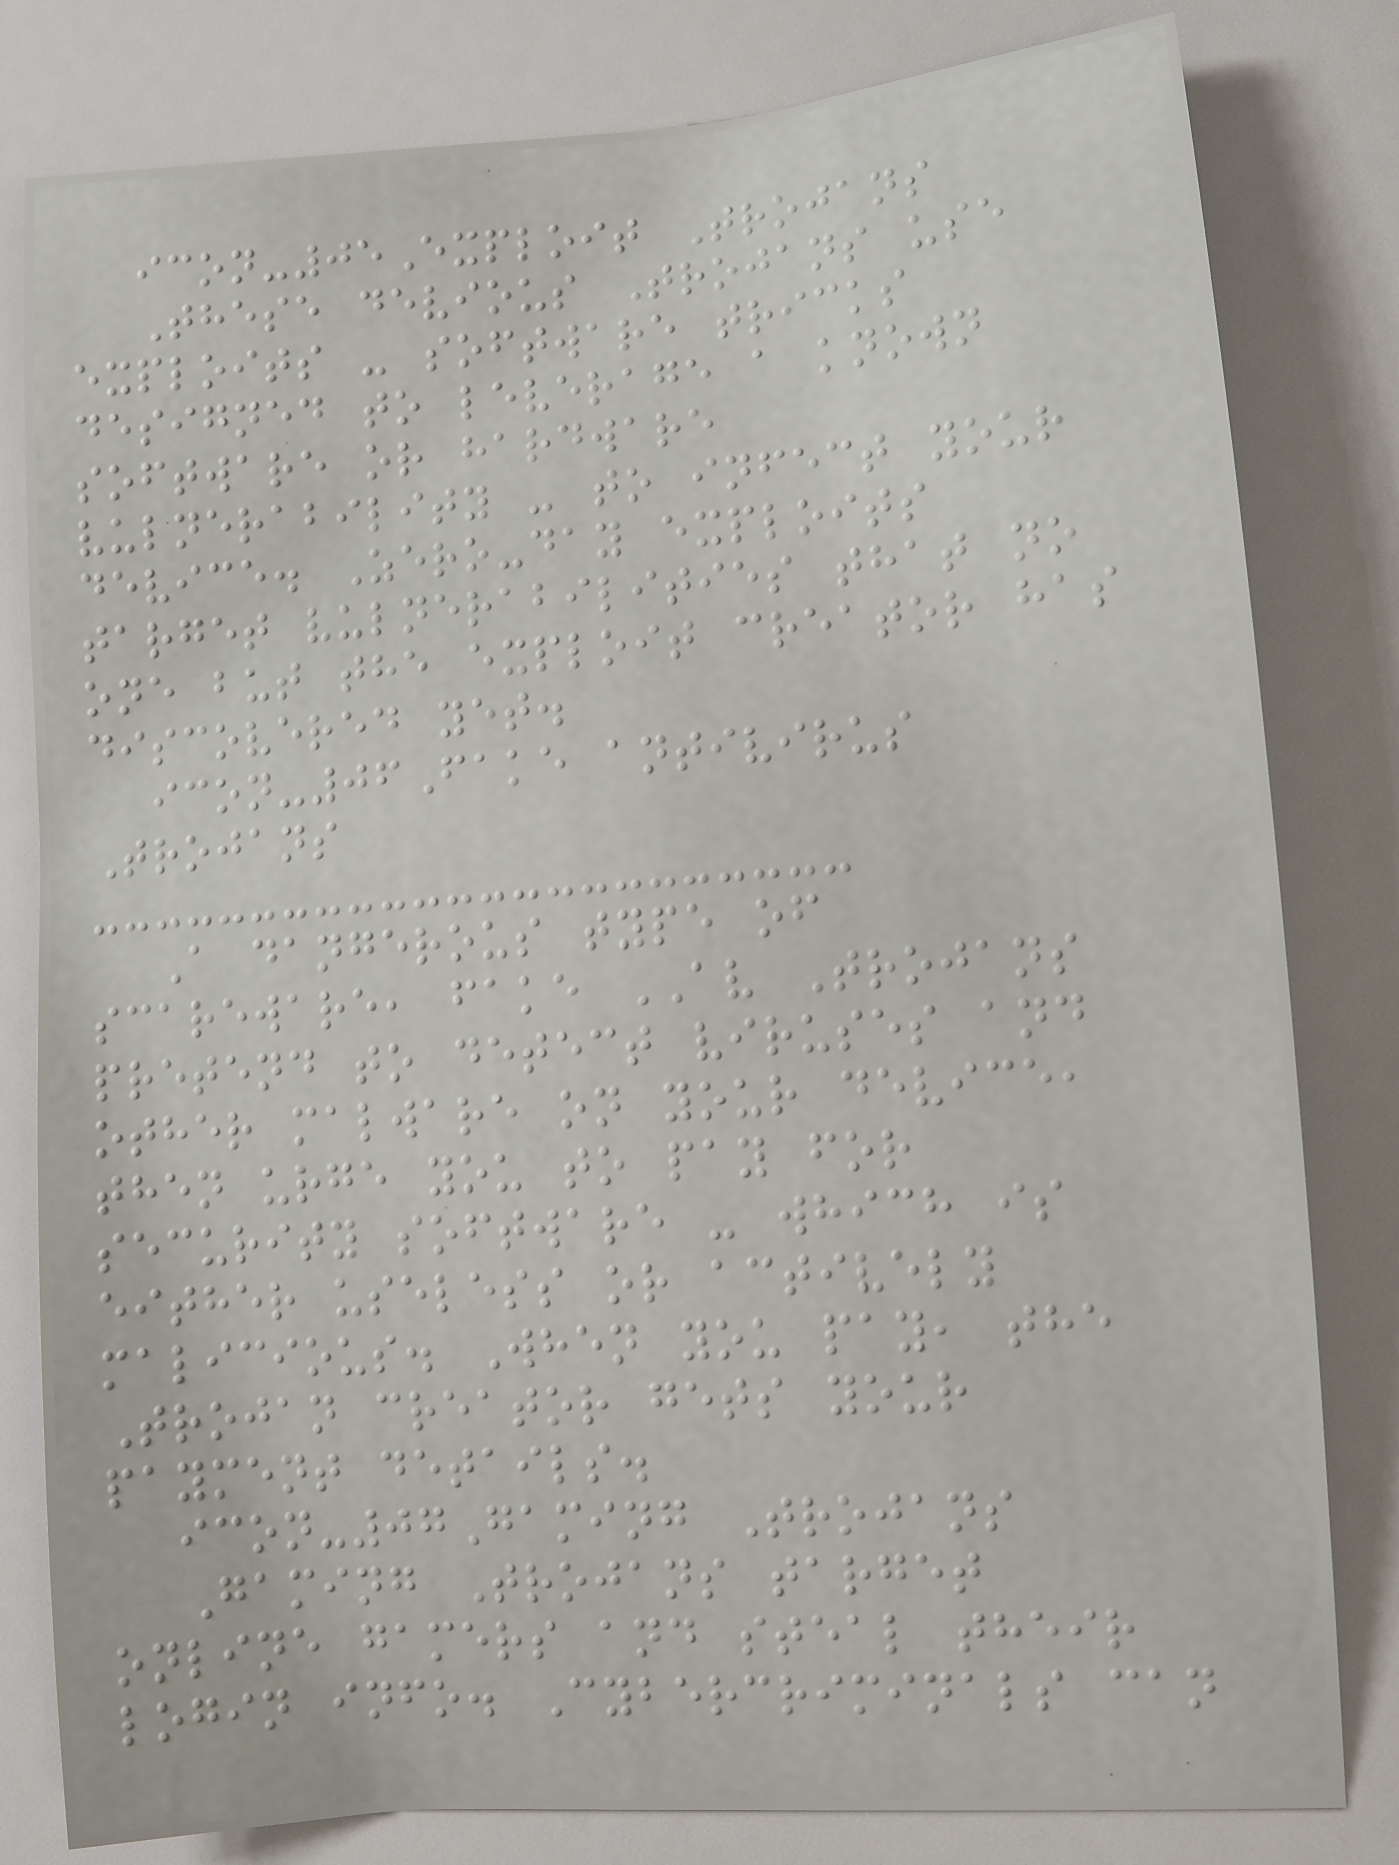icon-05Exploit Trojans
These devious Trojans use
exploits - software tricks
designed to leverage a known
software or hardware
vulnerability - to infect your
device. Zero-day exploits
target vulnerabilities that no
one but the exploit creator has
discovered yet.
icon-06Fake antivirus
Trojans
A dangerous type of
scareware, fake AV Trojans
pretend to detect viruses and
other malware on your device,
then urge you to pay for
security software - which is
either useless or actively
malicious. When you pay, the
Trojan creator gets your
payment details.
icon-07Gaming Trojans
Gaming Trojans target
online gamers and steal their
login info. Cybercriminals can
